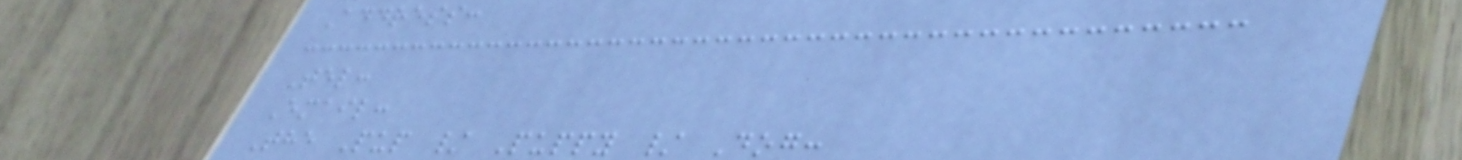Address:
Tel:
Email:
The Pup / Puppy / Dog:
